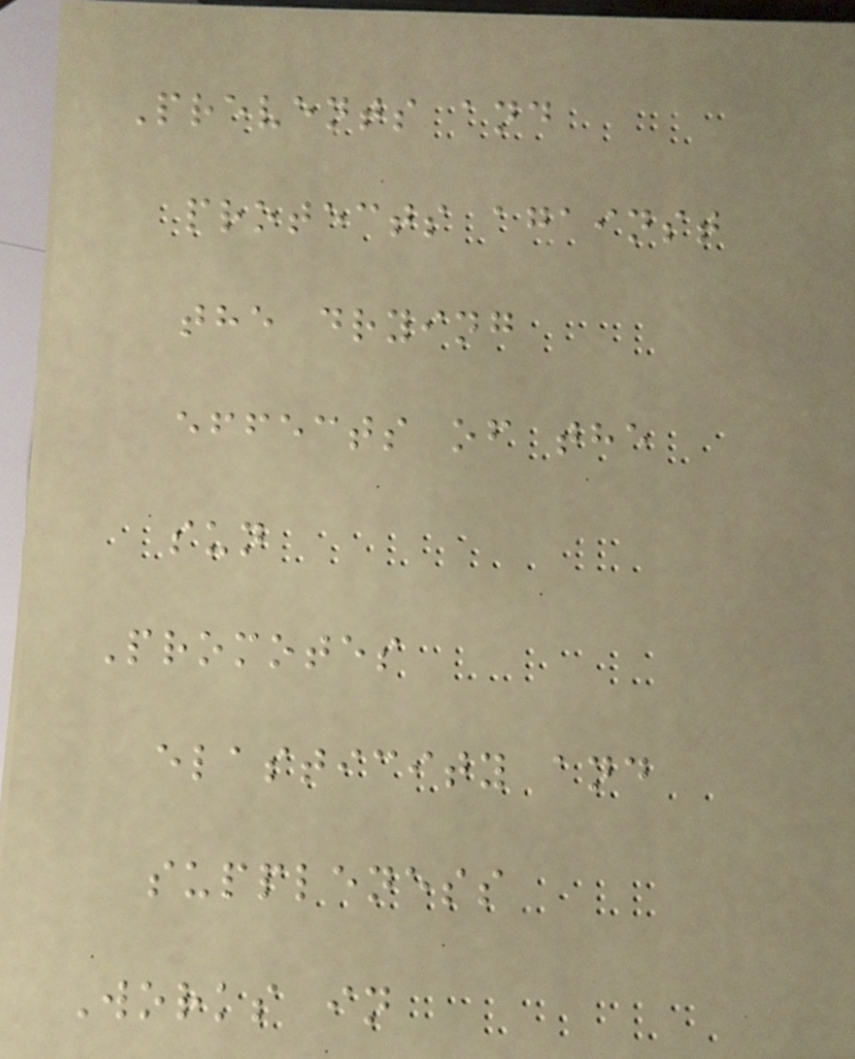Prevents and
protects against
the drying
effects of the
sun
Promotes
elasticity and
suppleness
Works in
